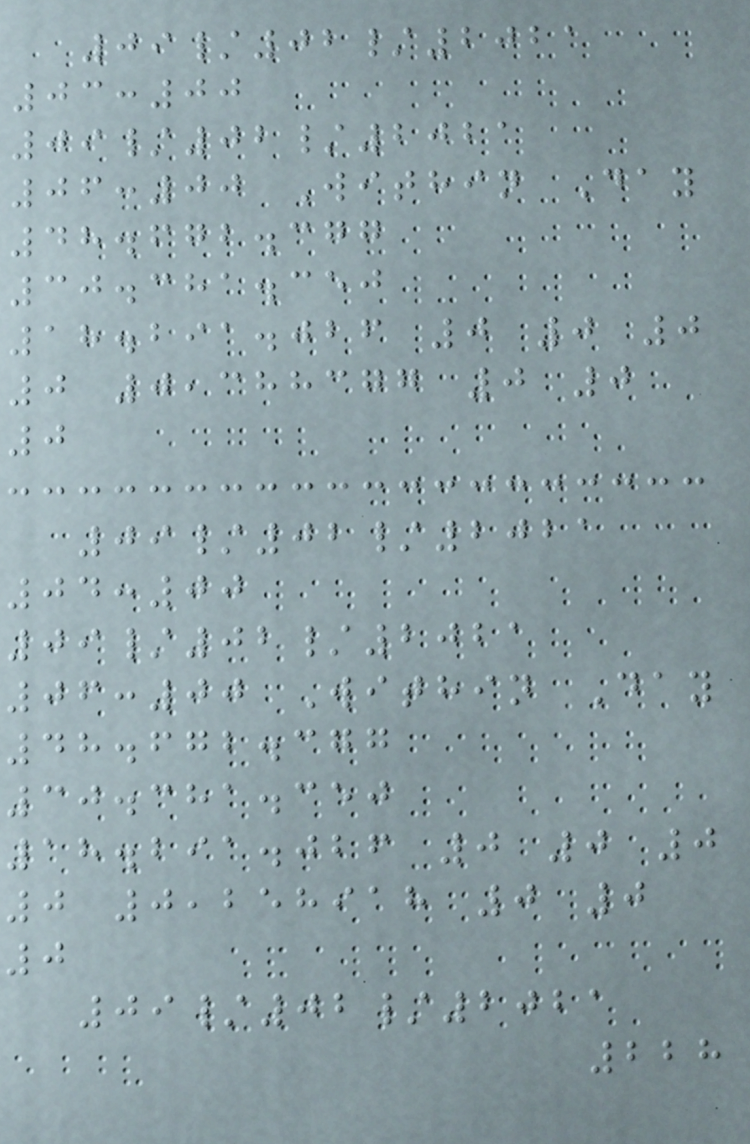09/02/2021
03:00
09/02/2021
06:00 Within Day
48.672.377
30.381.350
18.291.026 0 0 0
0 0,388377 0 0
0
09/02/2021
04:00
09/02/2021
06:00 Within Day
48.672.377
30.381.350
18.291.026 0 0 0
0 0,258918 0 0
0
09/02/2021
228
